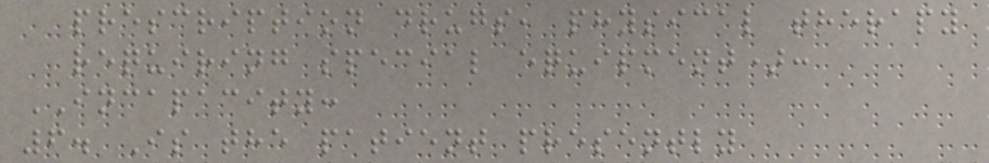prescription drugs, physical therapy
requiring special equipment):
INCAPACITY:
6. Is the patient presently
